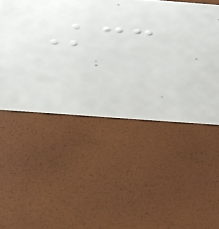Kcc
